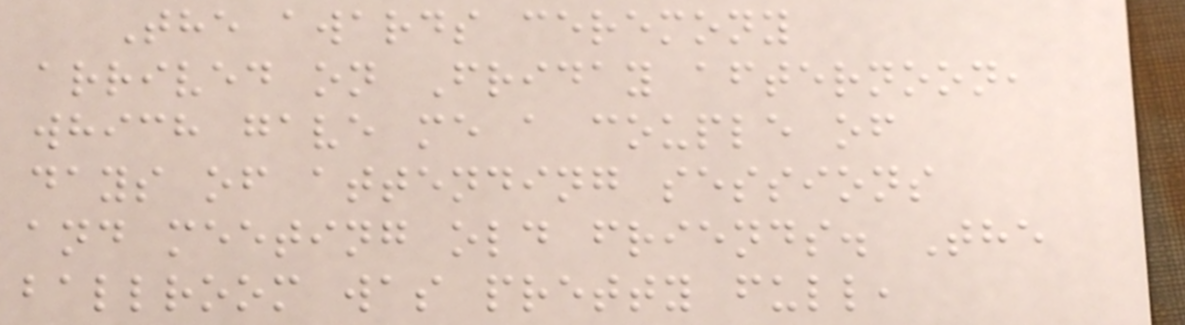The awards ceremony
arrived on Friday afternoon,
which gave me a couple of
days of attending sessions
and meeting old friends. The
ballroom was pretty full,
